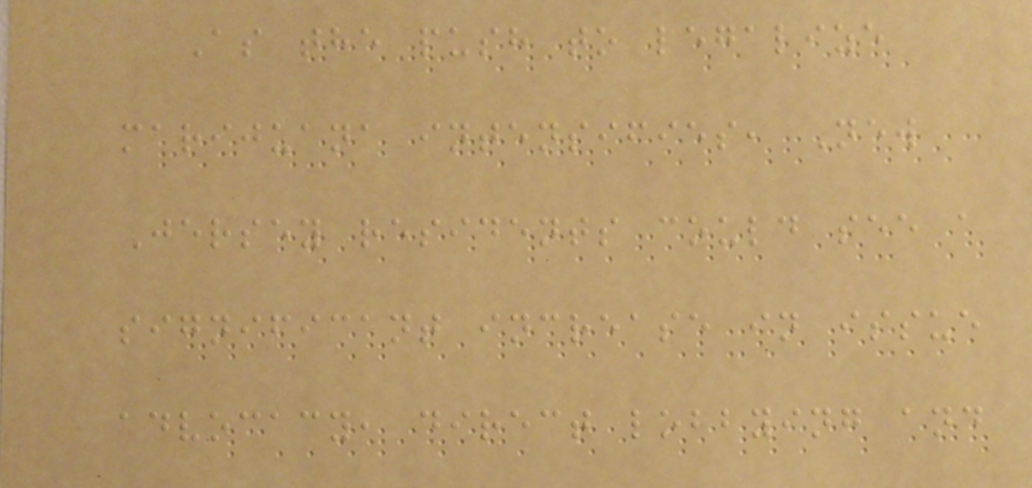As the push to legalize
marijuana intensifies, New
Jersey residents could see a
significant increase in issue
advocacy, direct lobbying and
